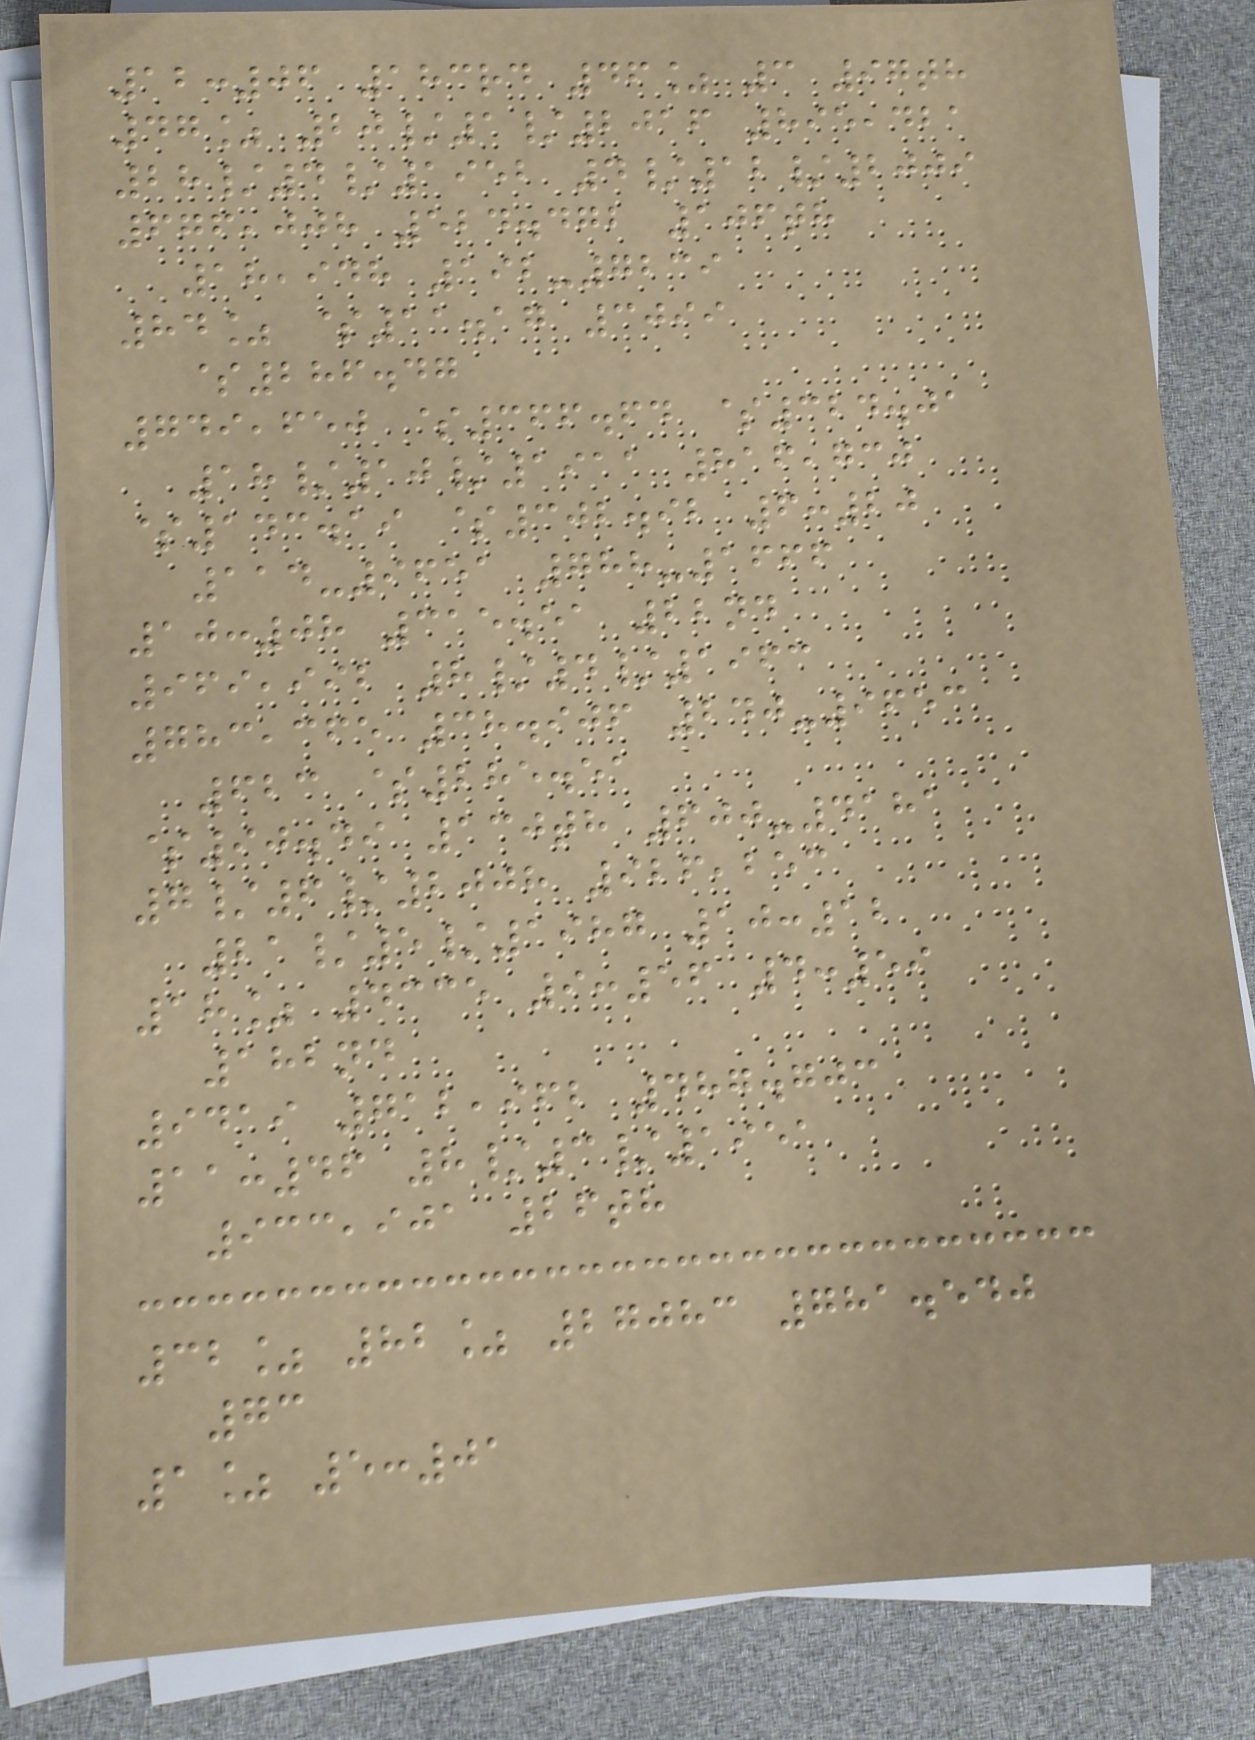12:06 183rd 46% 3 97th
47% 20/1/2016 895,421
28/4/1952 4/12/2009
676,008 524.472 106th
18,948 192-7239
84% $11.17 3099
$286.47
749,650 $366.64 $324.01
18/10/1911 816,730
$143.19 $302.92 6:20
114-9651 788-1666
10:08 315.51 22nd
969,992 8/4/1963
783,365 38.906 240-9653
623 $285.51
$90.49 130th 600-4181
7/6/2008 926,253
21/5/1987 10:12
18% 4335 9:56 4:59
182nd
9419 712,962 487.703
11:46 8/3/1951
933,901 26th
32% 82% 27083 781.540
73
1% 5:01
